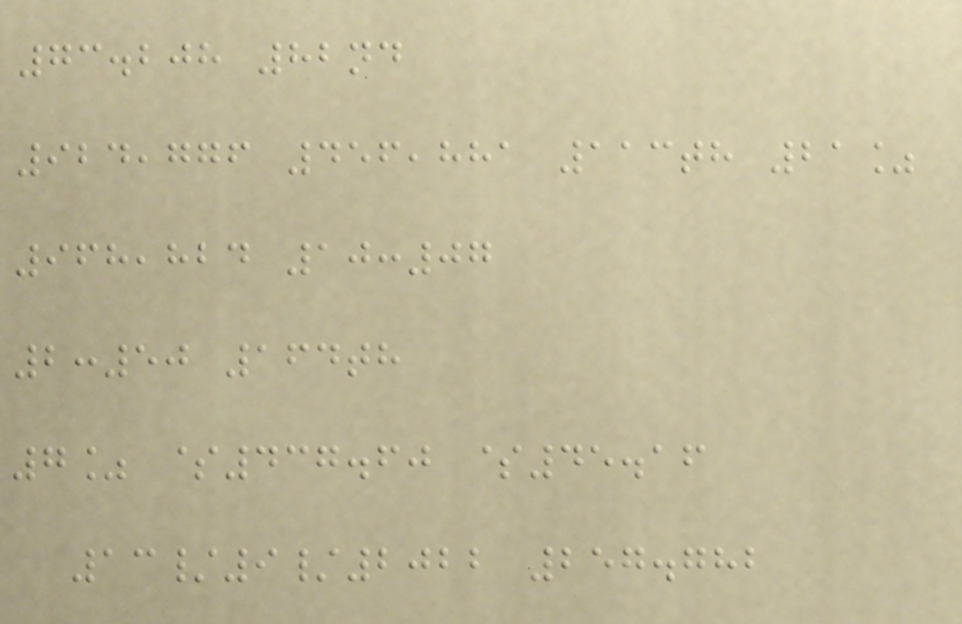73.208 82nd
924,776 456,881 113th 21%
968,824 10:07
2:50 164th
7% $437.60 $45.16
13/9/2022 257.782
